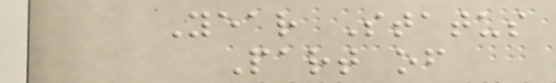Year Status
Part of
